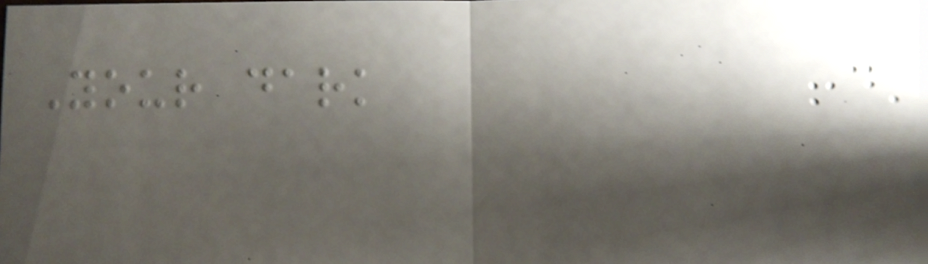Your dark
